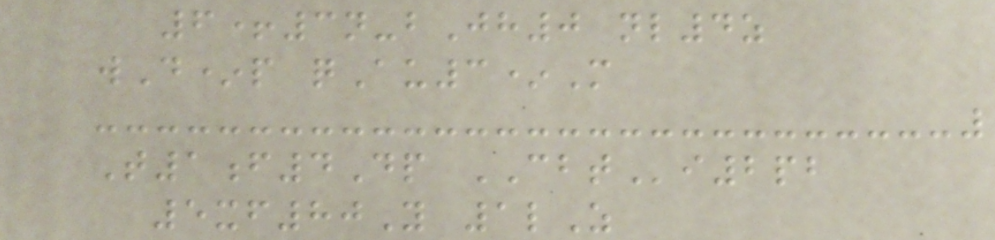6+3n-bJh0 nl4z
wD*p qAu3*M
T1f4Dp CBTi2pb
5xf80Y 1lZ
